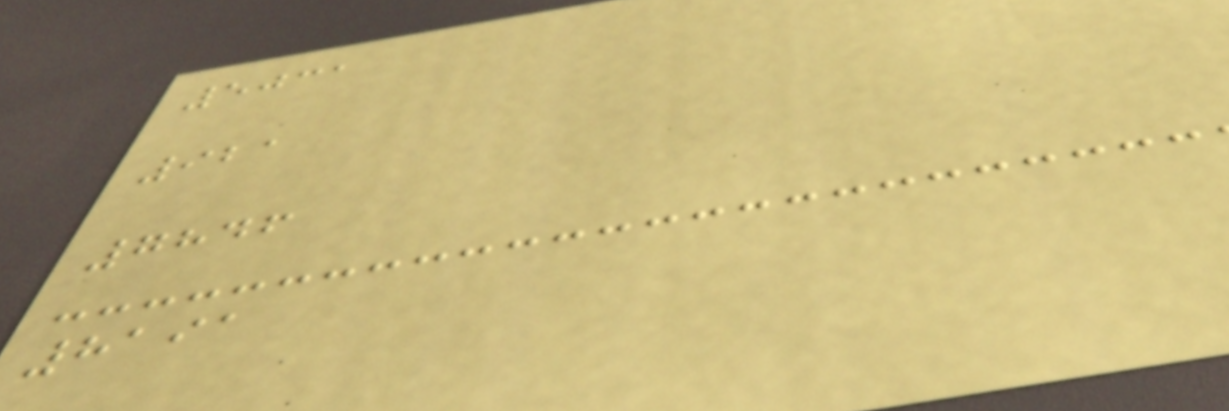5031
921
7846
8191
